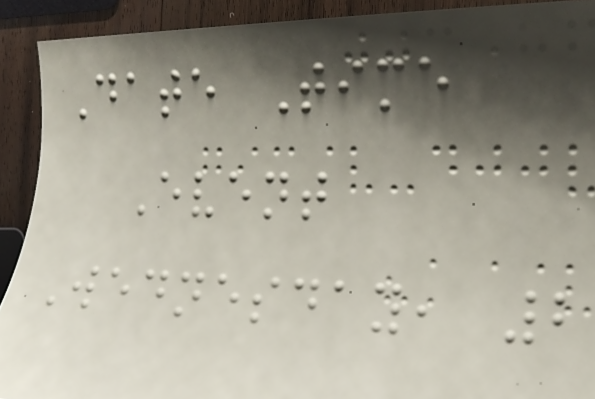Date Time
Event
Wednesday, 2
